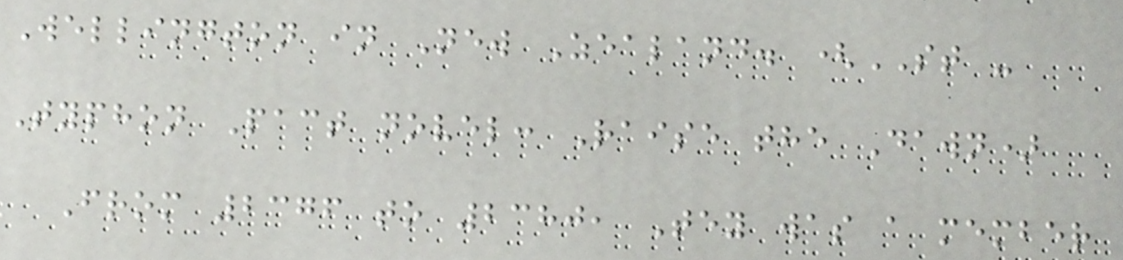Wellington in New Zealand. (ST -
Typhon Pact novel: Raise the Dawn)
From 2376 to 2380, Tey was a member
